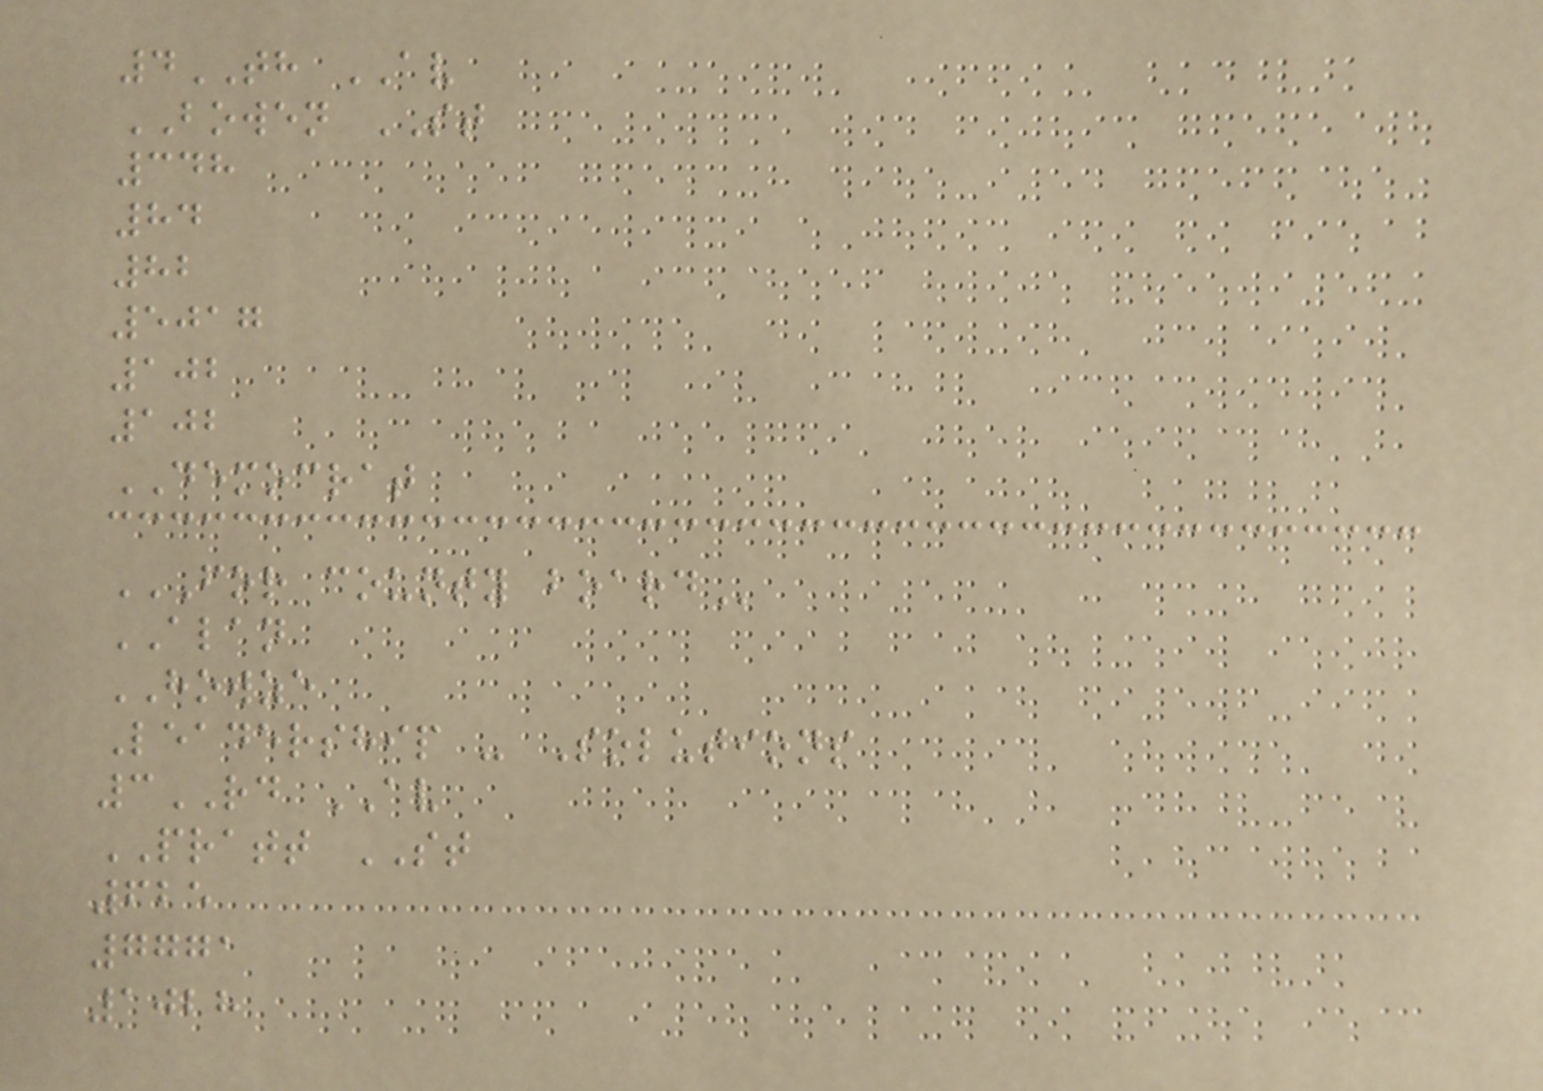4TH AV
BOWEN ST
348
84
82
5017
102
102
DEMOCRAT
FOR COUNTY BOARD
ALAN
HOWZE
Leadership - Solutions
3RD AV
PRATT ST
625
7771
1028
